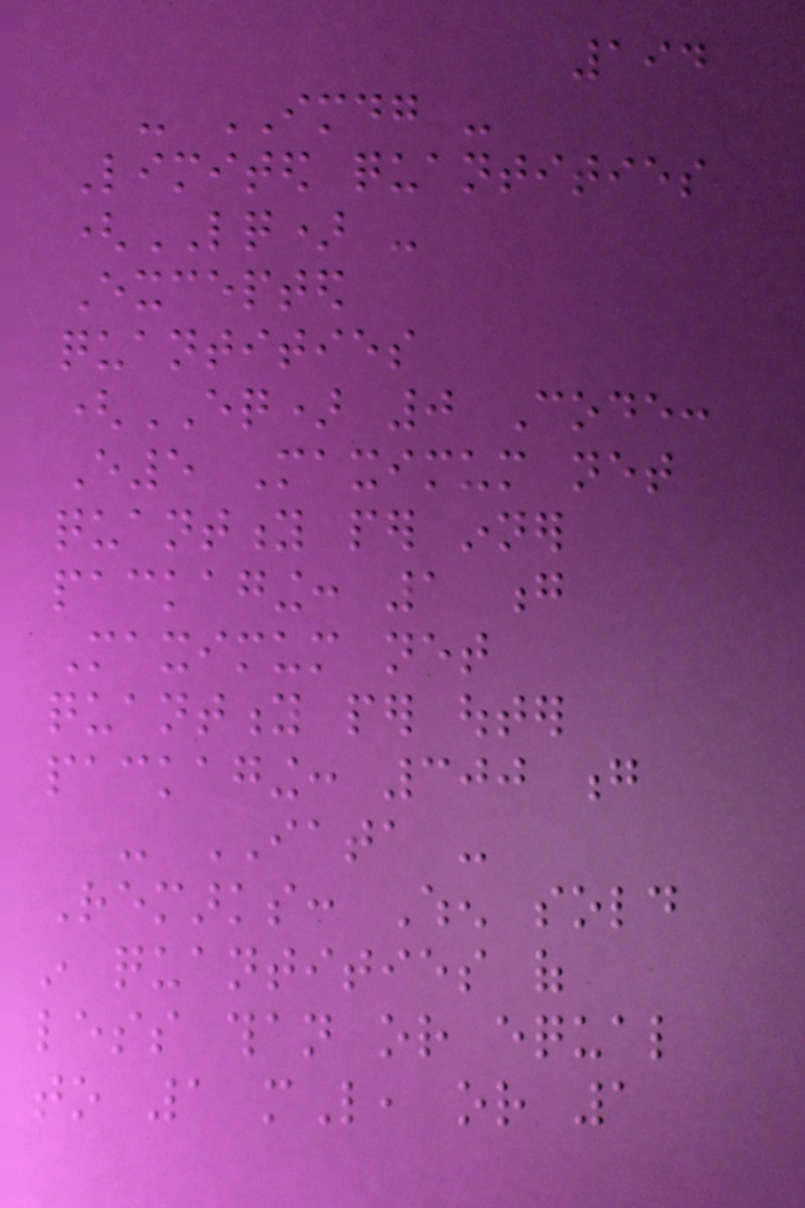194
- IMDG -
Limited quantities
(LQ) -
Excepted
quantities
(EQ) 0 Code:
E5 Maximum net
quantity per inner
packaging: 1 g
Maximum net
quantity per outer
packaging: 300 g
- IATA -
Remarks: When sold
in quantities of
less than or equal
to 1 mL, or 1
